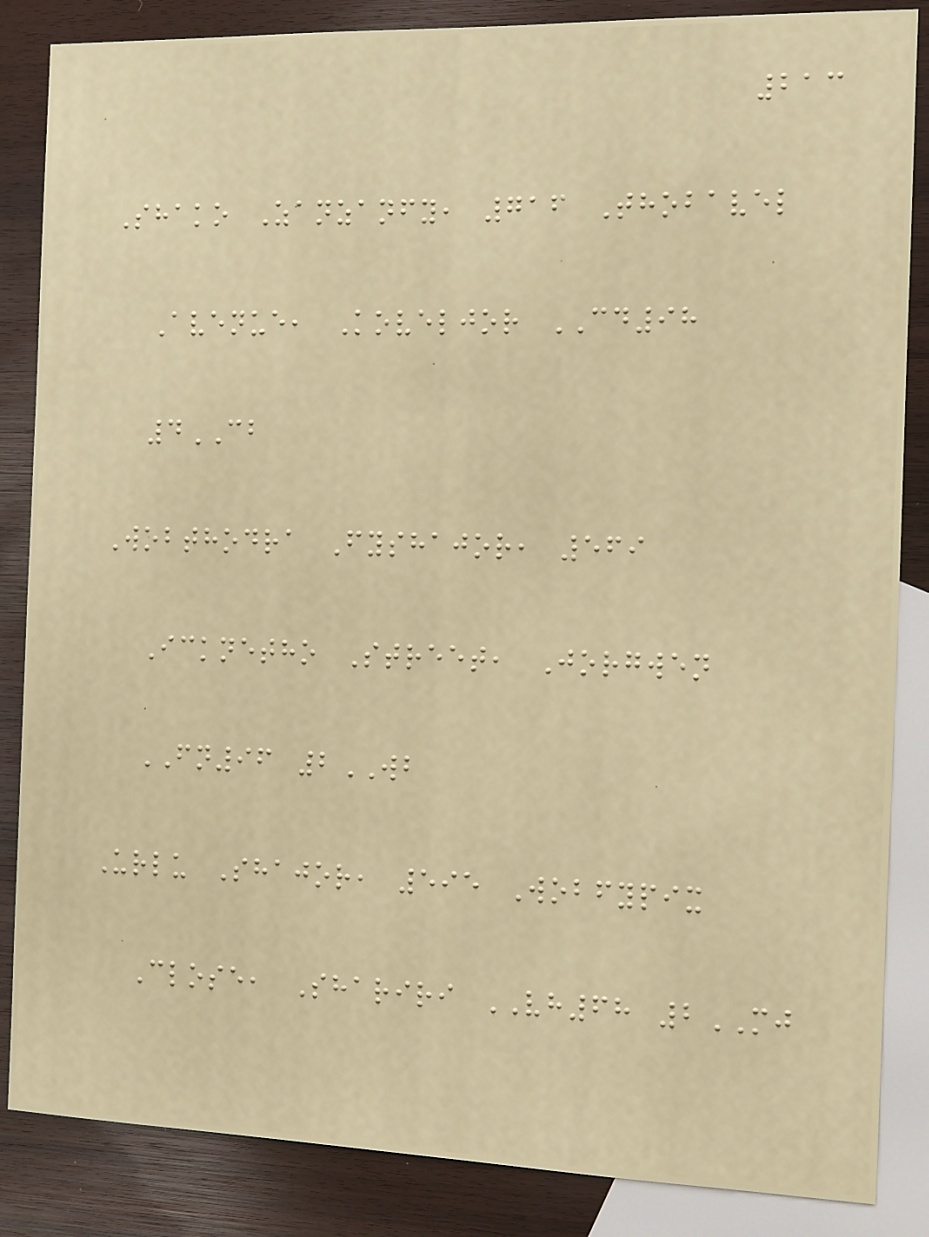213
Shako Zanzanfy, 716 Thobavel
Avenue, Koveljor CD98
4CB
Wobthodra Fyshajor, 569
Icknetho Street, Jorgwen
FN96 2WB
Urlu Shajor, 595 Wobfypix
Close, Shariri VH68 2MJ
